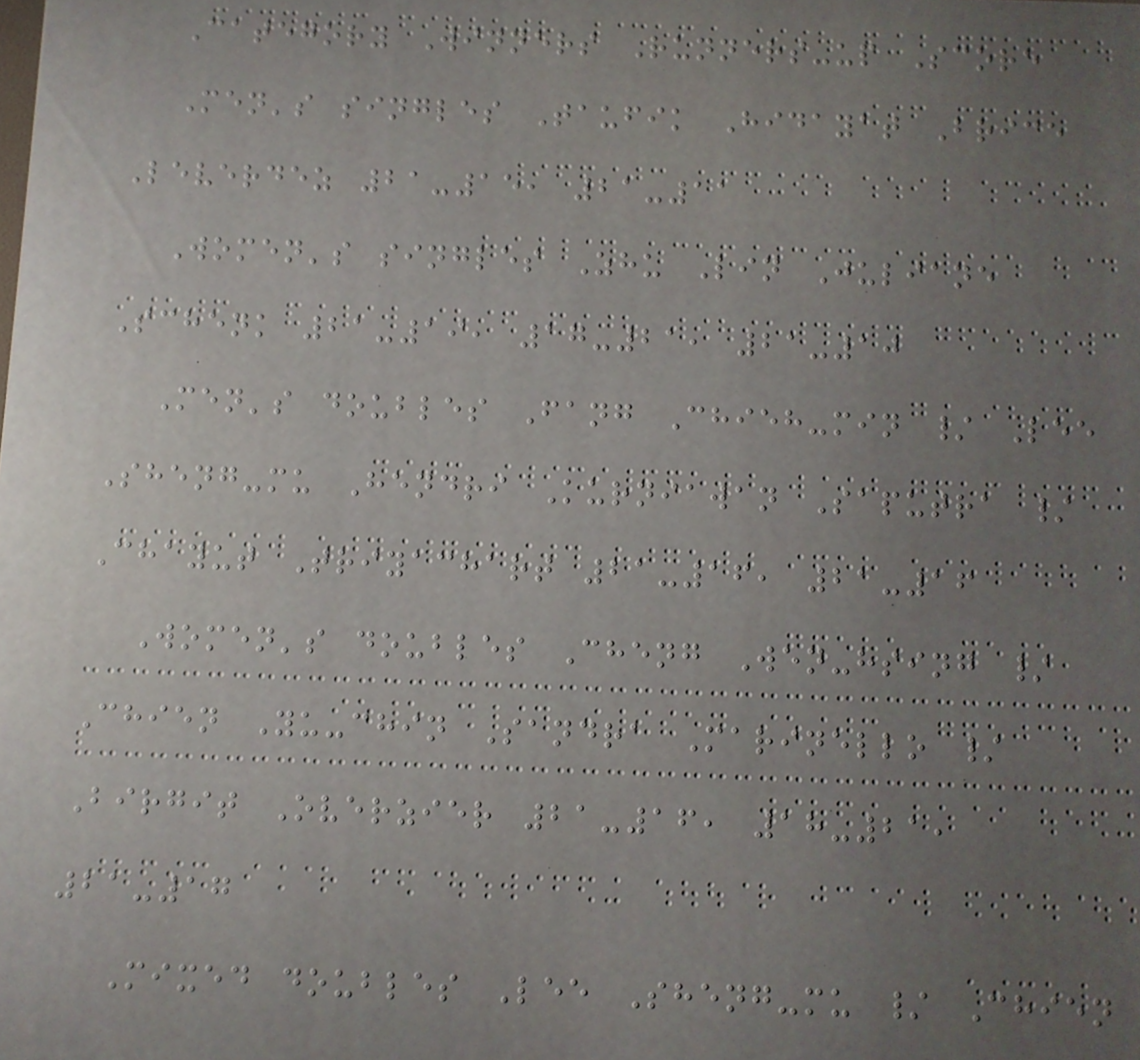Category Winners Runners-up Score
Men's singles Taufik Hidayat Brice
Leverdez 21-15, 21-11
Women's singles Zhu Lin Juliane
Schenk 21-19, 17-21, 21-10
Men's doubles Fang Chieh-min / Lee
Sheng-mu Hendri Kurniawan Saputra /
Chayut Triyachart 21-16, 21-16
Women's doubles Cheng Wen-hsing /
Chien Yu-chin Sandra Marinello /
Birgit Overzier 21-16, 18-21,
21-17
Mixed doubles Lee Sheng-mu / Chien
